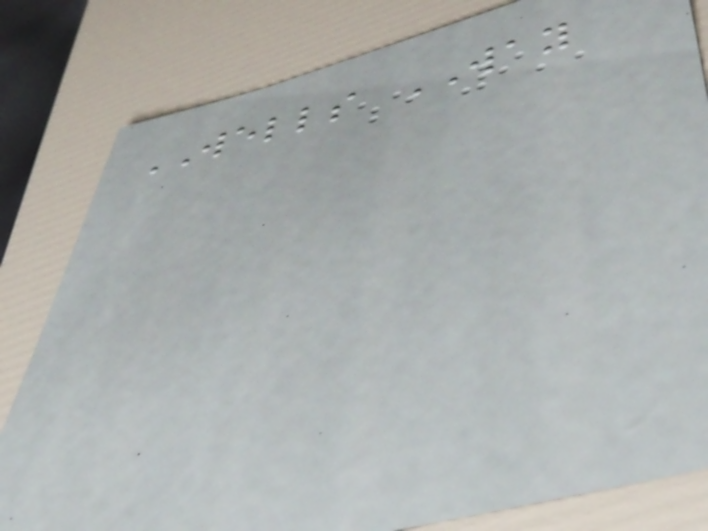WELLS WAY
